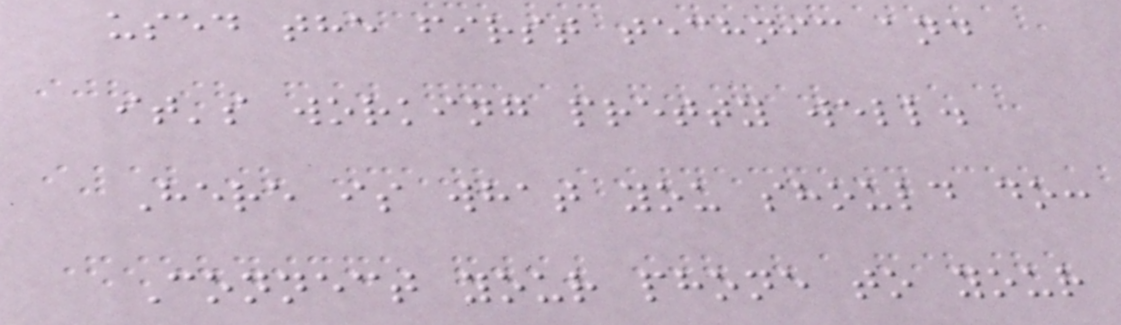used the first technic and
it's working pretty well.
Here is what you should do:
Connect your phone to your
